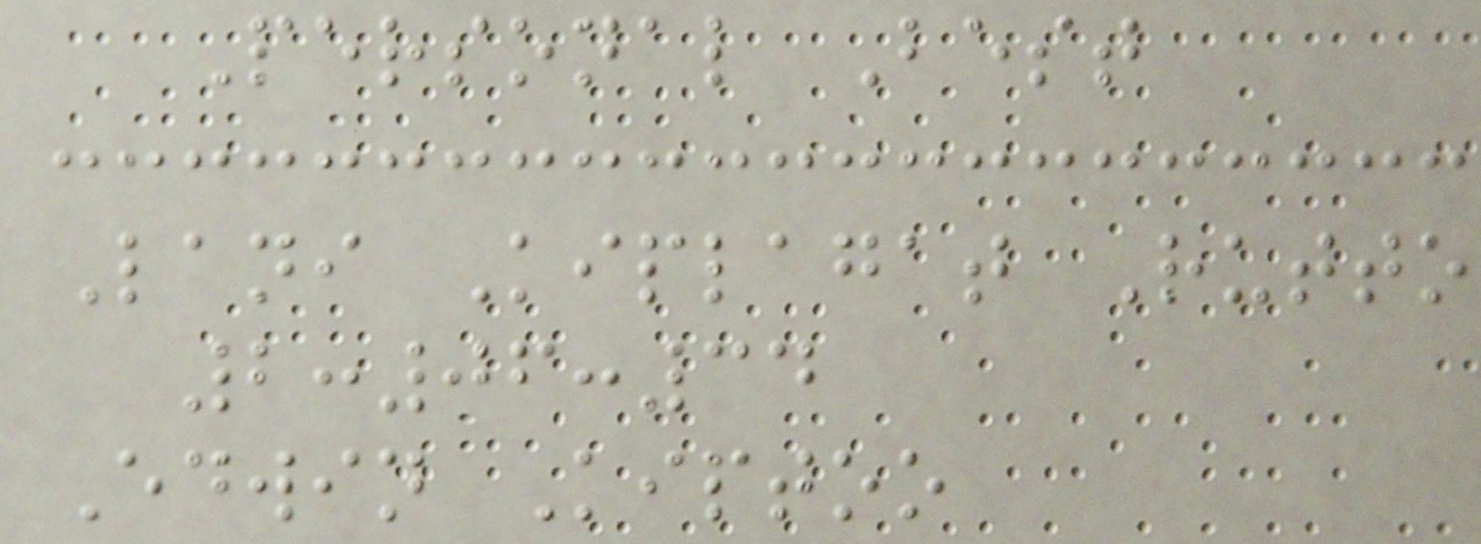Personal Best
Lani Kiplagat Rutto
2:06:34
Edwin Kiptoo
